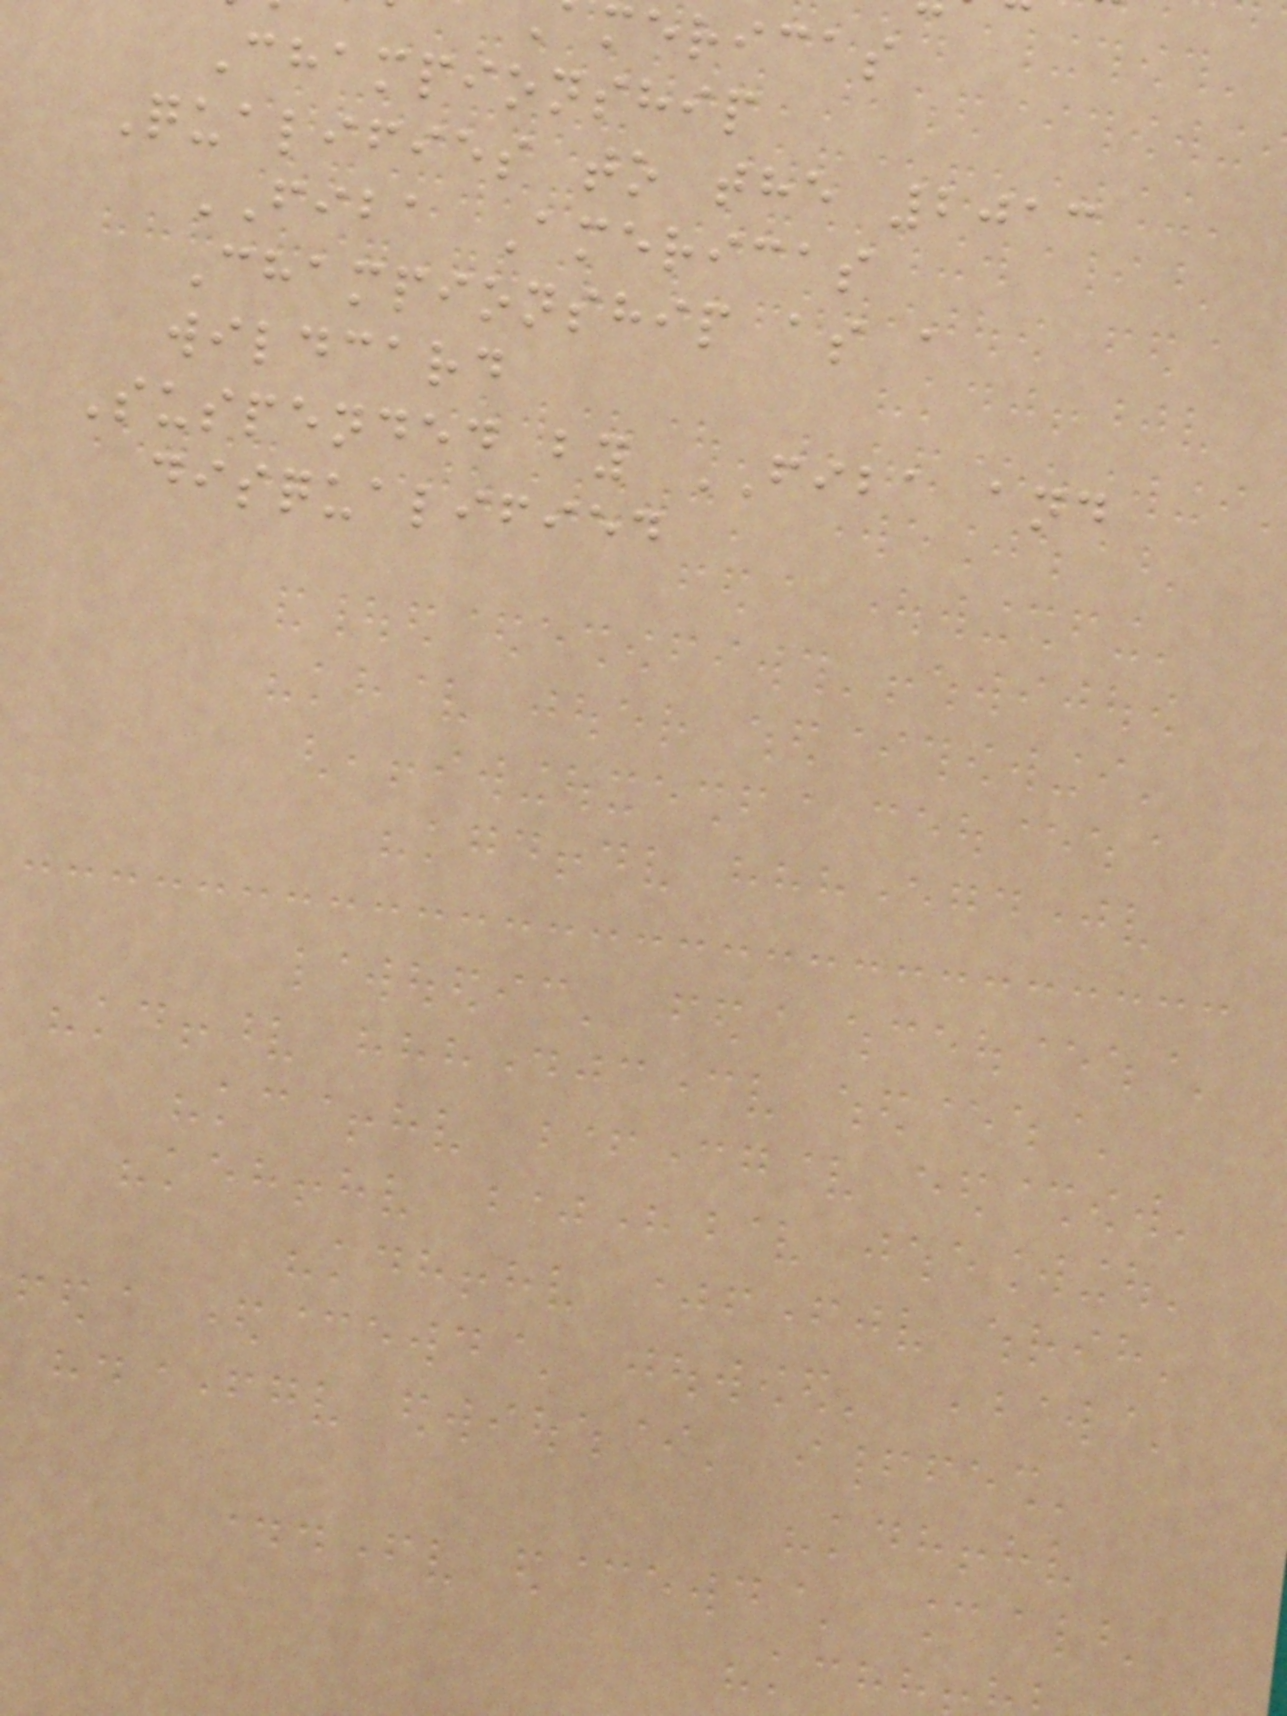mericas
Championship
Qualifies to the 2013
FIBA Americas
Championship as a
wildcard
Suspended by FIBA and
disqualified
